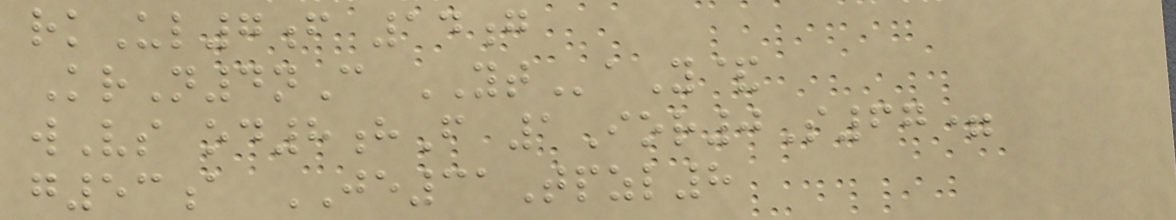rkUl7f 14g
KrN4nC YTaY&
wVs od8hF 1Ior0S67=
g53a JE31Tpzl8
